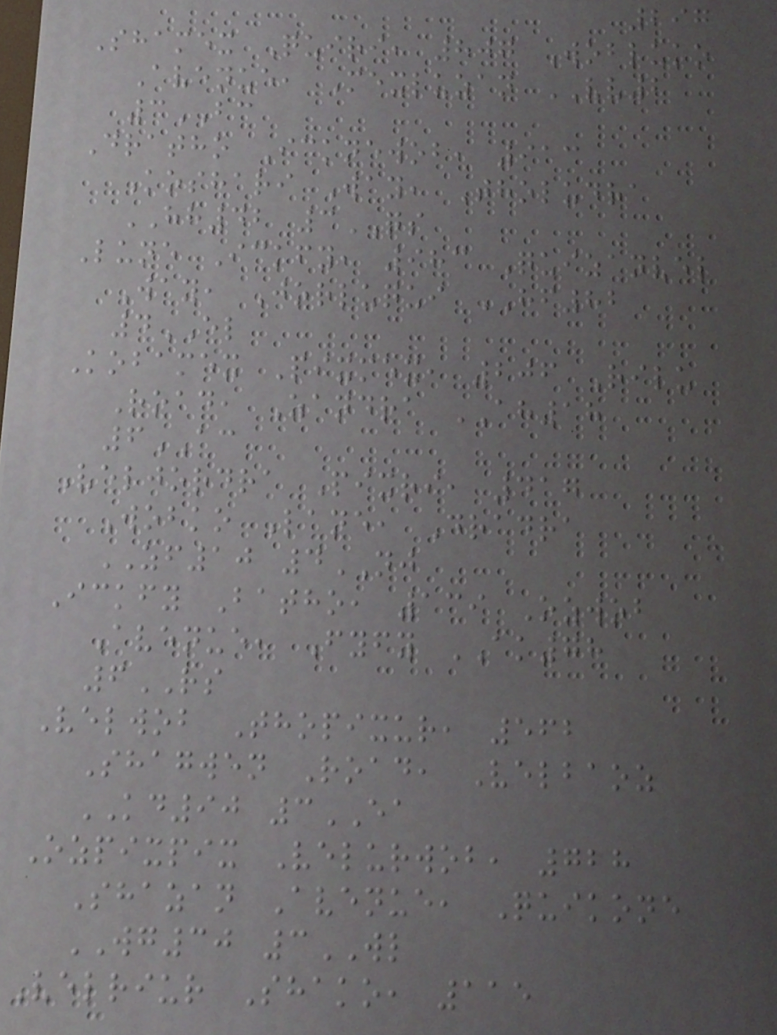297
Shamex Quiri, 807 Wobluko
Avenue, Mexluzan VV2
3BC
Dratho Icknewob, 913
Koshari Way, Tholudra
HH42 3QS
Lune Ickfy, 983 Quizanvel
Way, Jorluqui HF82
4EL
Kobamex Pixmex, 206 Rilu
Road, Zandra AH18
6AC
Veljordra Pixri, 417
Wobko Lane, Dradra
ZF10 4NJ
Ickfy Batho, 139 Ozwob
Avenue, Fyfy AK78
6RS
Velwob Thopixur, 562
Shagwen Road, Velbaoz
KD90 3EA
Ozpixpix Velurwob, 728
Shazan Avenue, Quikone
WG30 3WL
Velriur Shako, 115
